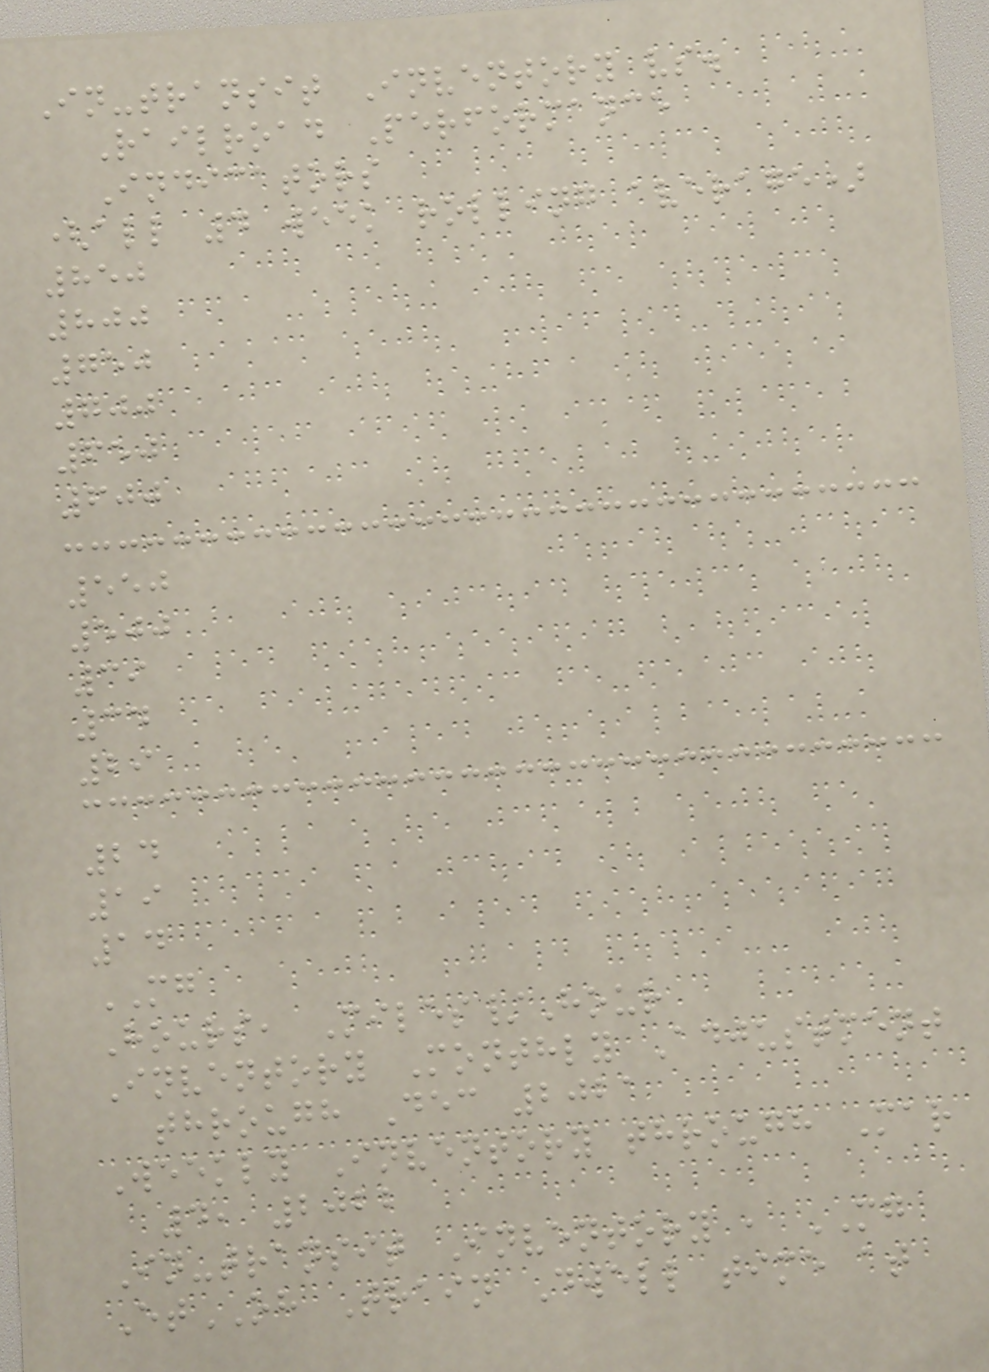In-transit Inventory vs.
Railroad Performance
Indicators
(all 4 week rolling average)
850
800
750
700
650
600
550
500
39
34
29
24
19
14
MG
Hours, Miles/Hour
Inventory Monthly Adjustment
through Dec 2021
Weekly Inventory through Mar
4, 2022
In-transit Inventory , MG
EtOH Train Dwell time at
